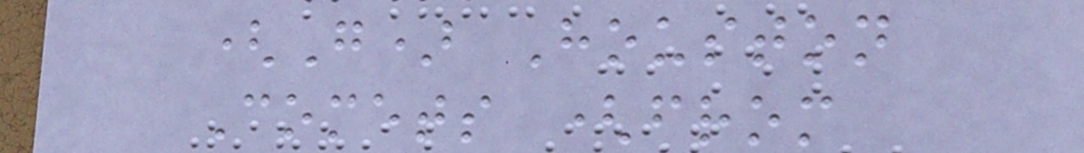(G) Houston
Comets (from
